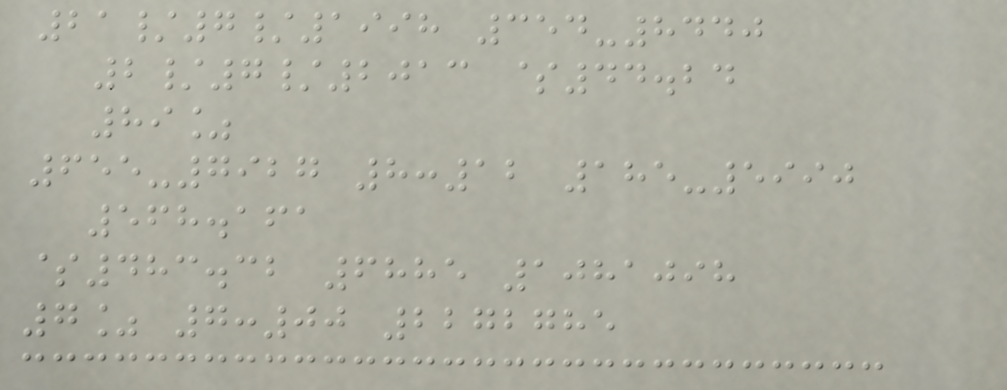21/7/1998 354-8440
2/7/2013 $44.24
89%
655-7927 8:12 185-5990
568.161
$483.32 6885 1081098
7% 7:00 2272785
